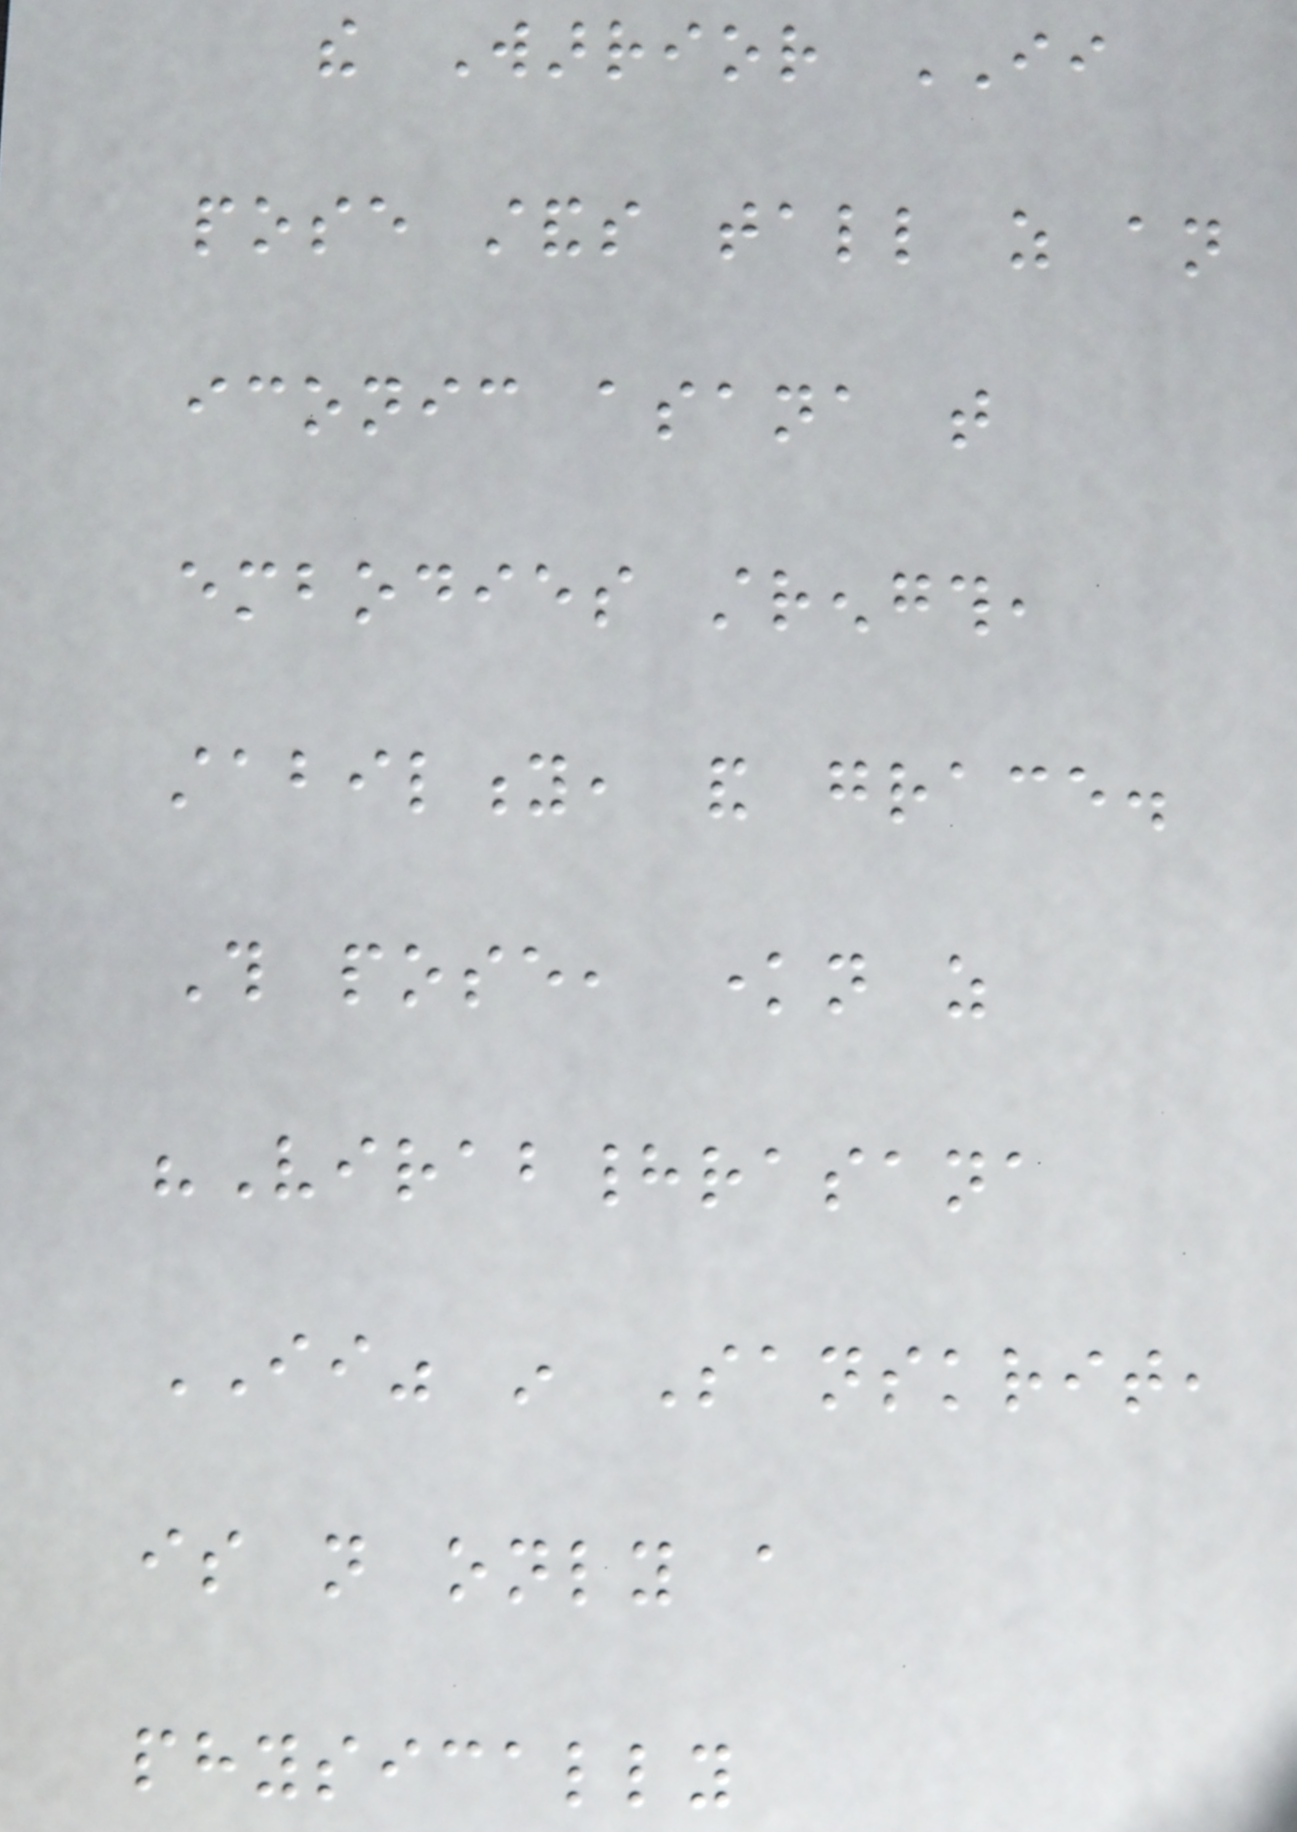the Warrior II
pose stands tall as an
iconic asana that
embodies strength,
stability, and grace.
This pose, known as
"Virabhadrasana
II" in Sanskrit,
is not only a
physically
